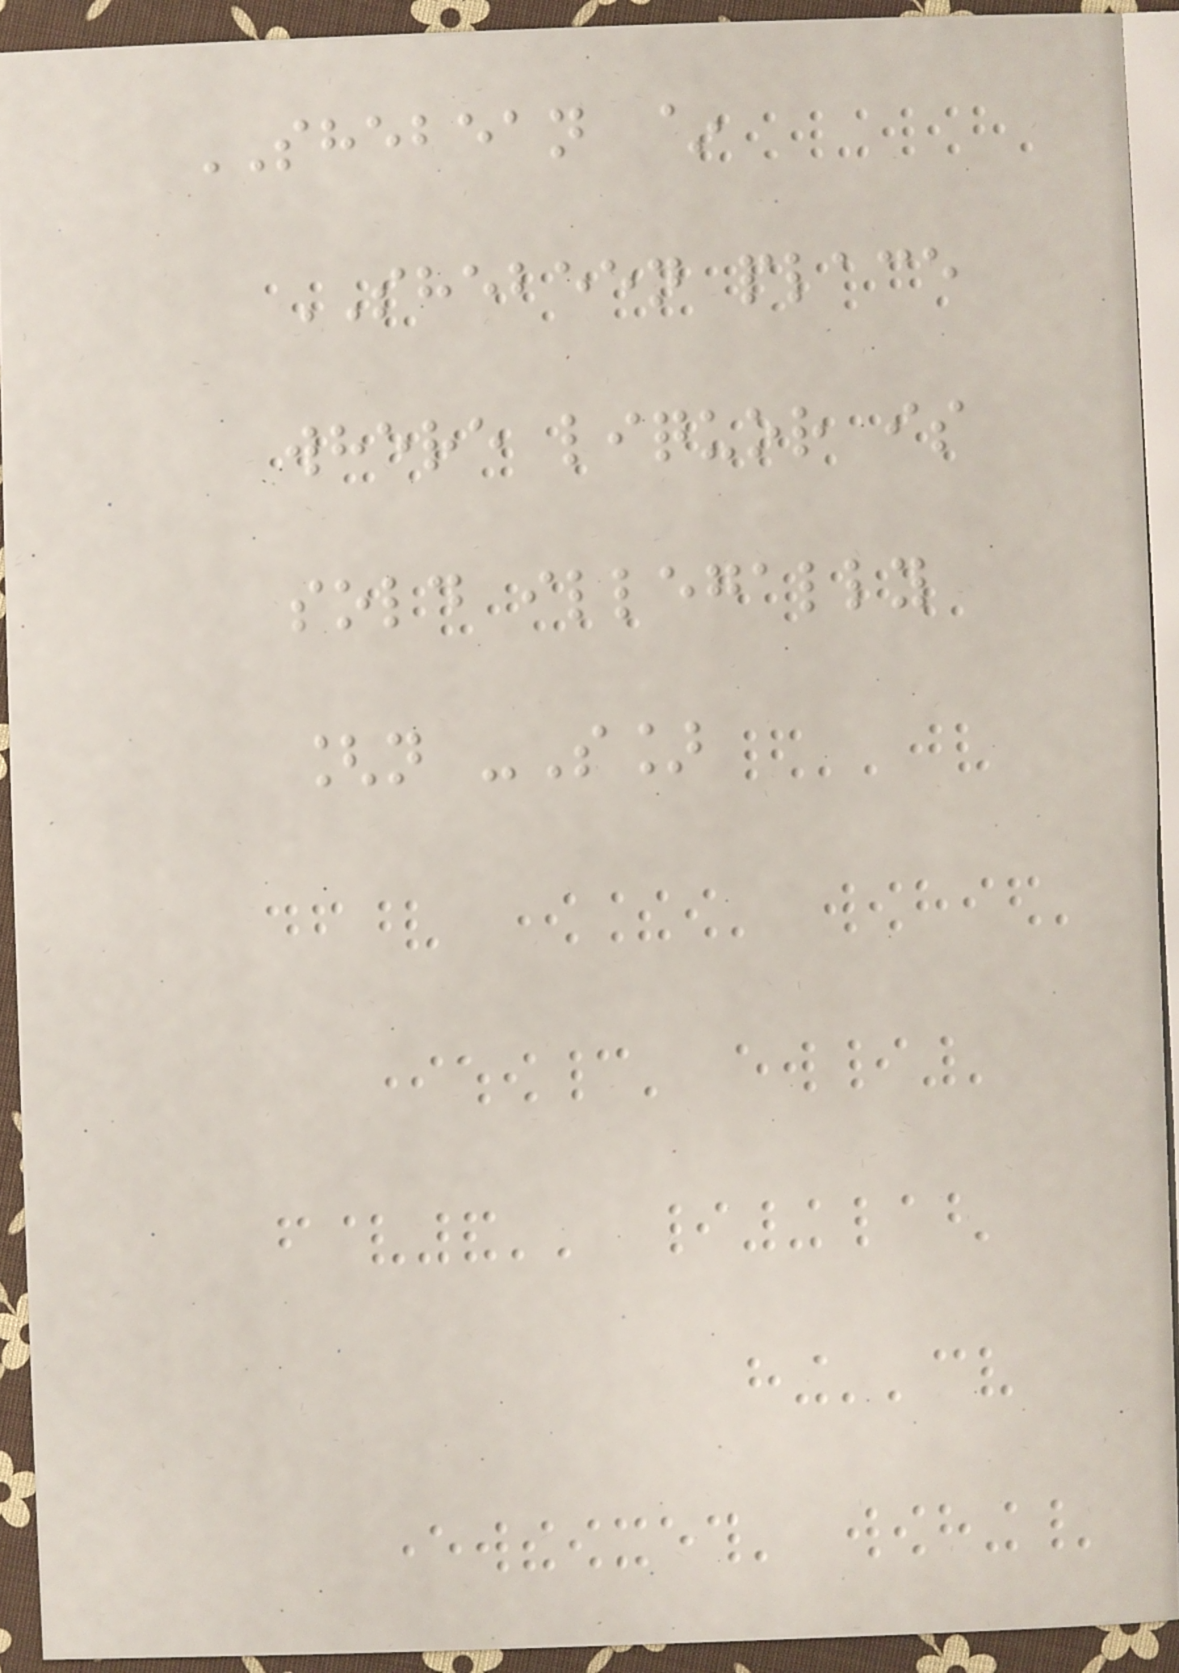SHEBEAN ~
SHEBEEN place
where liquor is
sold illegally
[n -S]
